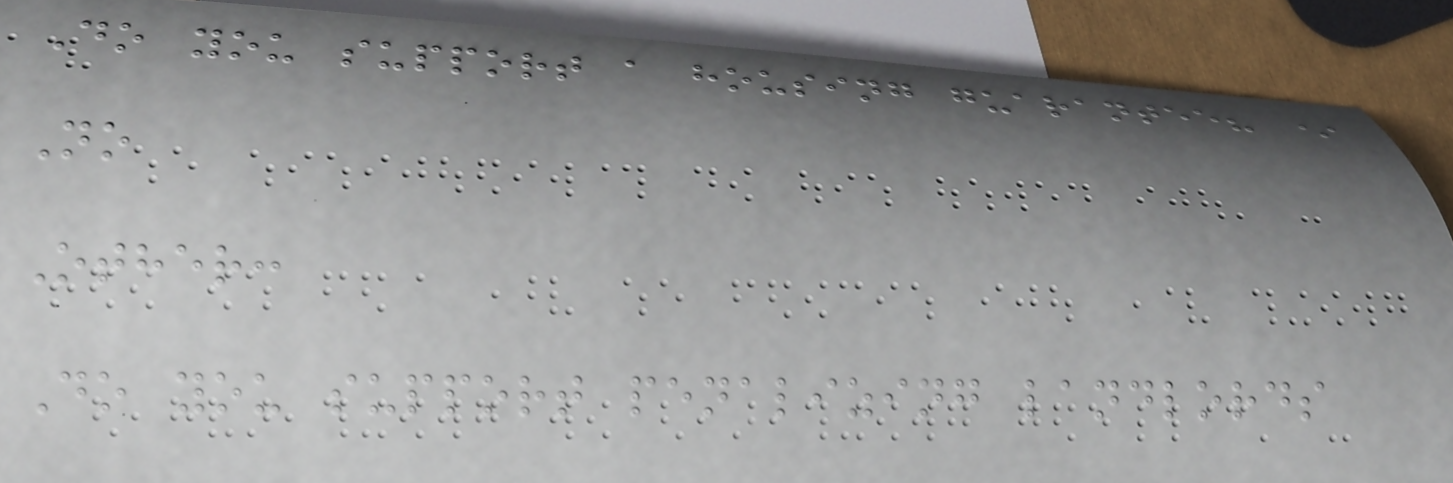Do you support a housing guarantee? *
No
Other:
Do you support penalizing landlords
